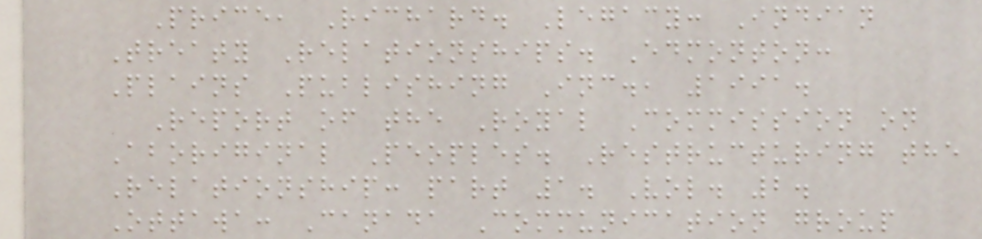Price, Richard. Legacy: Indian
Treaty Relationships. Edmonton:
Plains Publishing Inc., 1991.
Report of the Royal Commission on
Aboriginal Peoples. Restructuring the
Relationship: part 1. Vol. 2.
Ottawa: Canada Communication group
